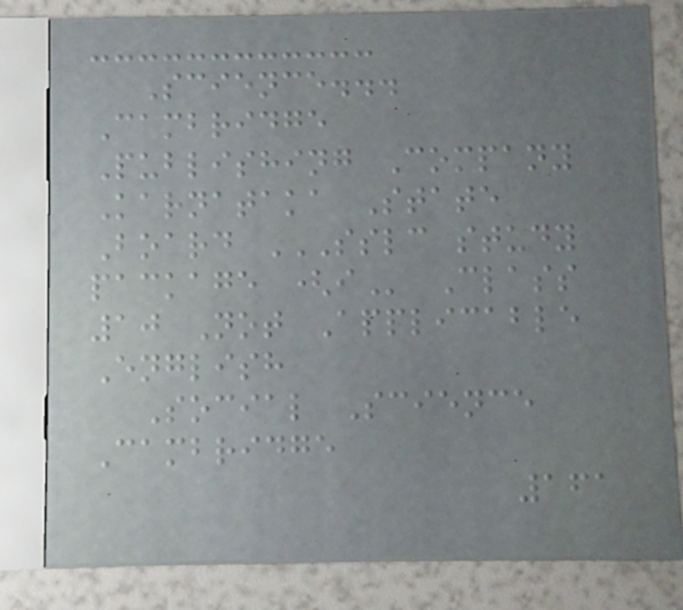Science...
Cambridge
Publishing Company
Karnataka State
Board SSLC STUDY
PACKAGE (I Class
10 Not Applicable
English
Social Science
Cambridge
161
